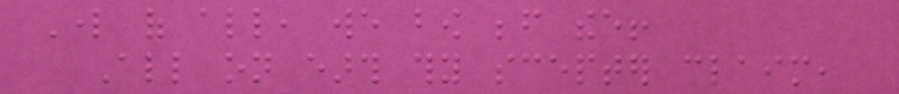Lord of all, we bow before thee!
All on earth thy scepter claim,
